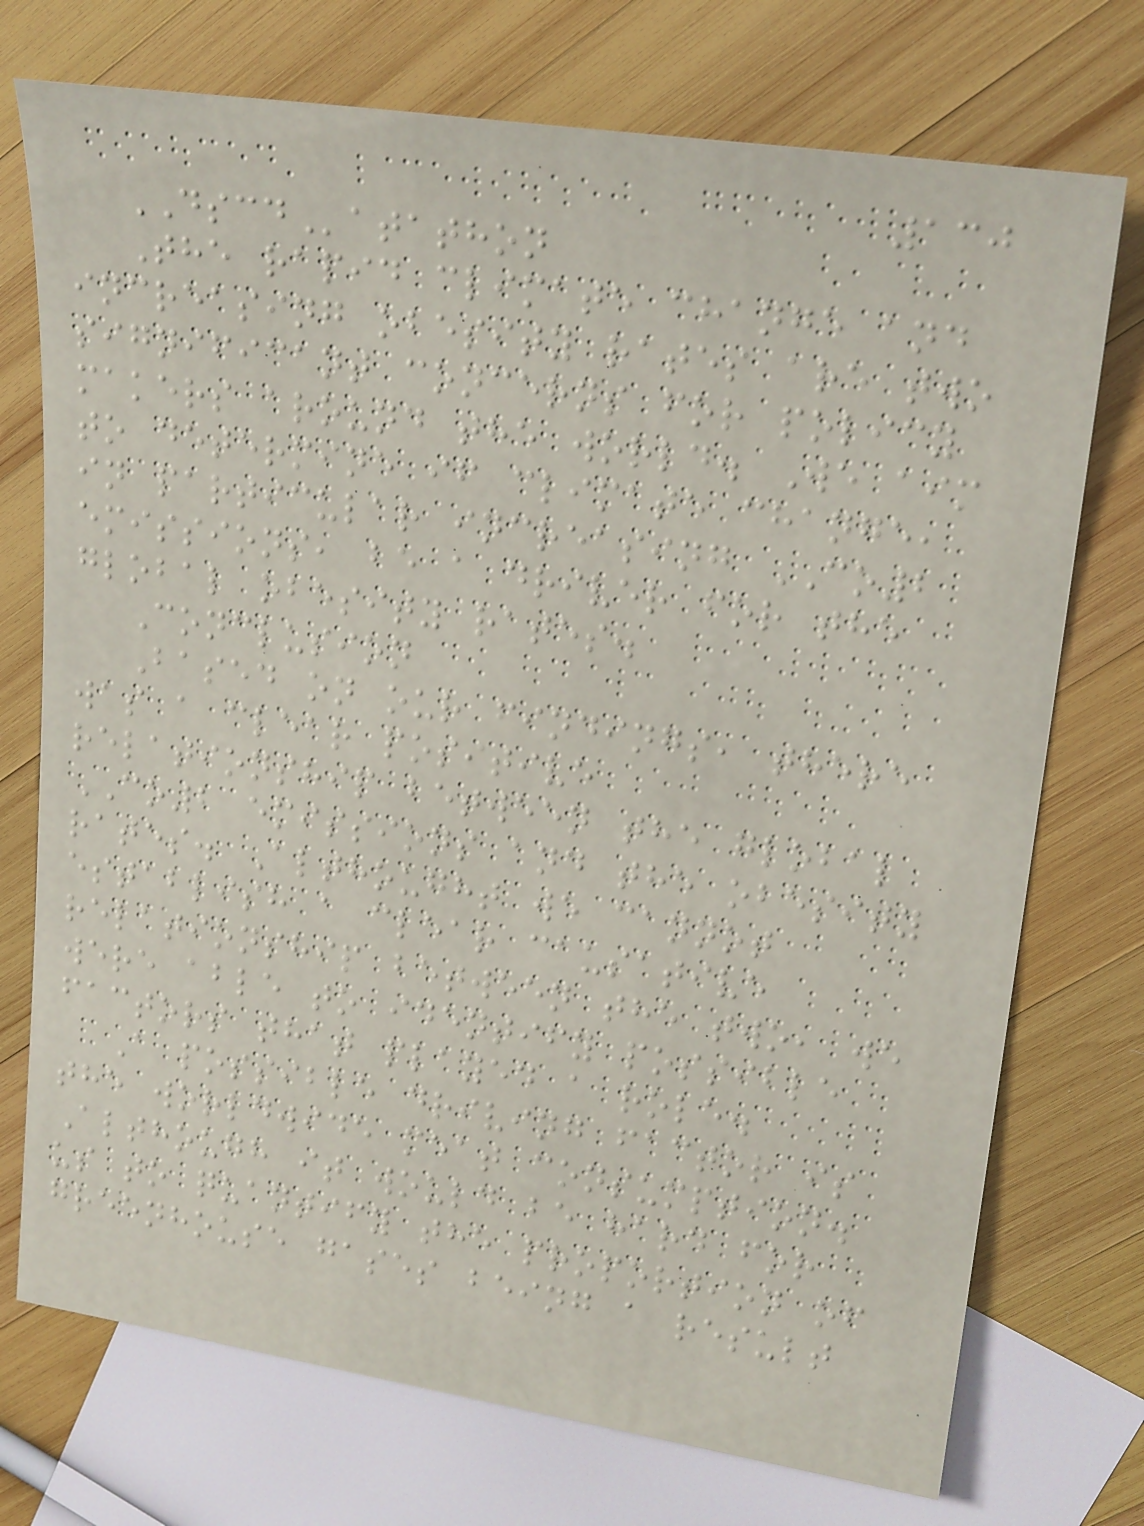130
DSCDatathon
The rapid climate change and
increasing obesity rates are two
significant concerns for policy
makers around the world. We aim
to determine if climate change,
in particular increasing CO2
emissions, be a driver for the
global obesity rates.
Conclusion
Based on our findings, there
was a clear positive
relationship between the global
CO2 emissions and the obesity
rates. Althought we cannot
establish a clear causative
relationship between the two, we
were able to identify possible
factors that played a role.
A possible driving factor is
the worldwide meat consumption.
Although it would be hard for
us to quantify the proportion of
greenhouse gases being a result
